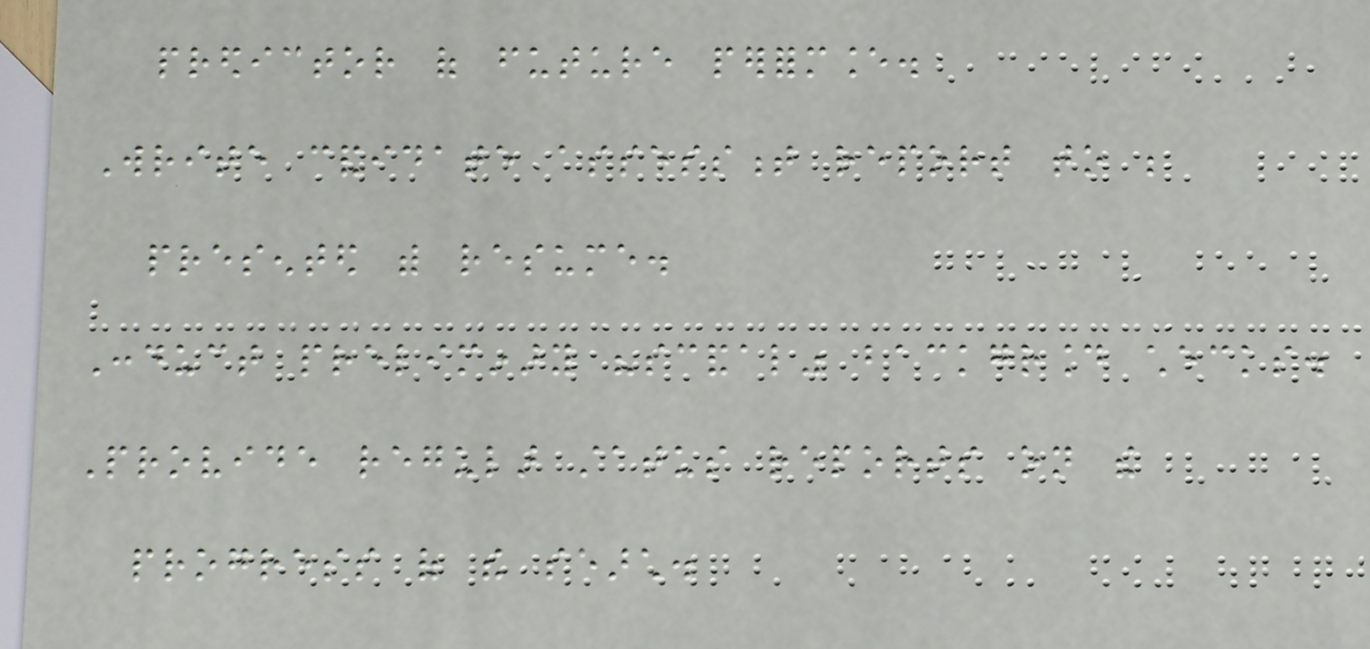predictor of future performance.
Write candidate assessment report to be
presented with resume.
Conduct preliminary "scandal" background checks.
Provide regular status reports on the
progress of the search.
